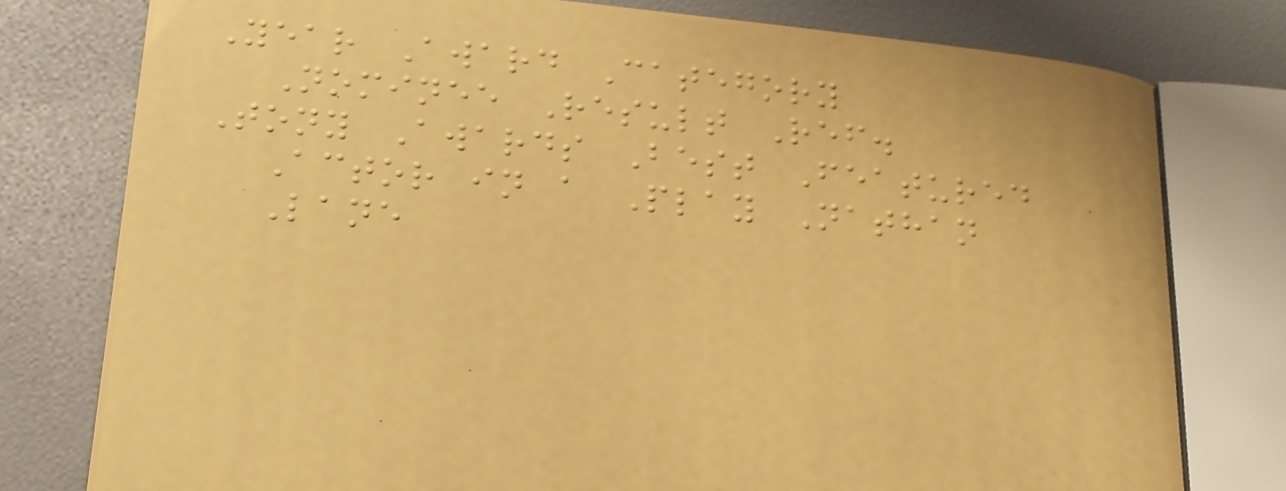Year Award Category
Nominee Result Ref.
Tony Awards Best Featured
Actor in a Play Nathan
Lane
